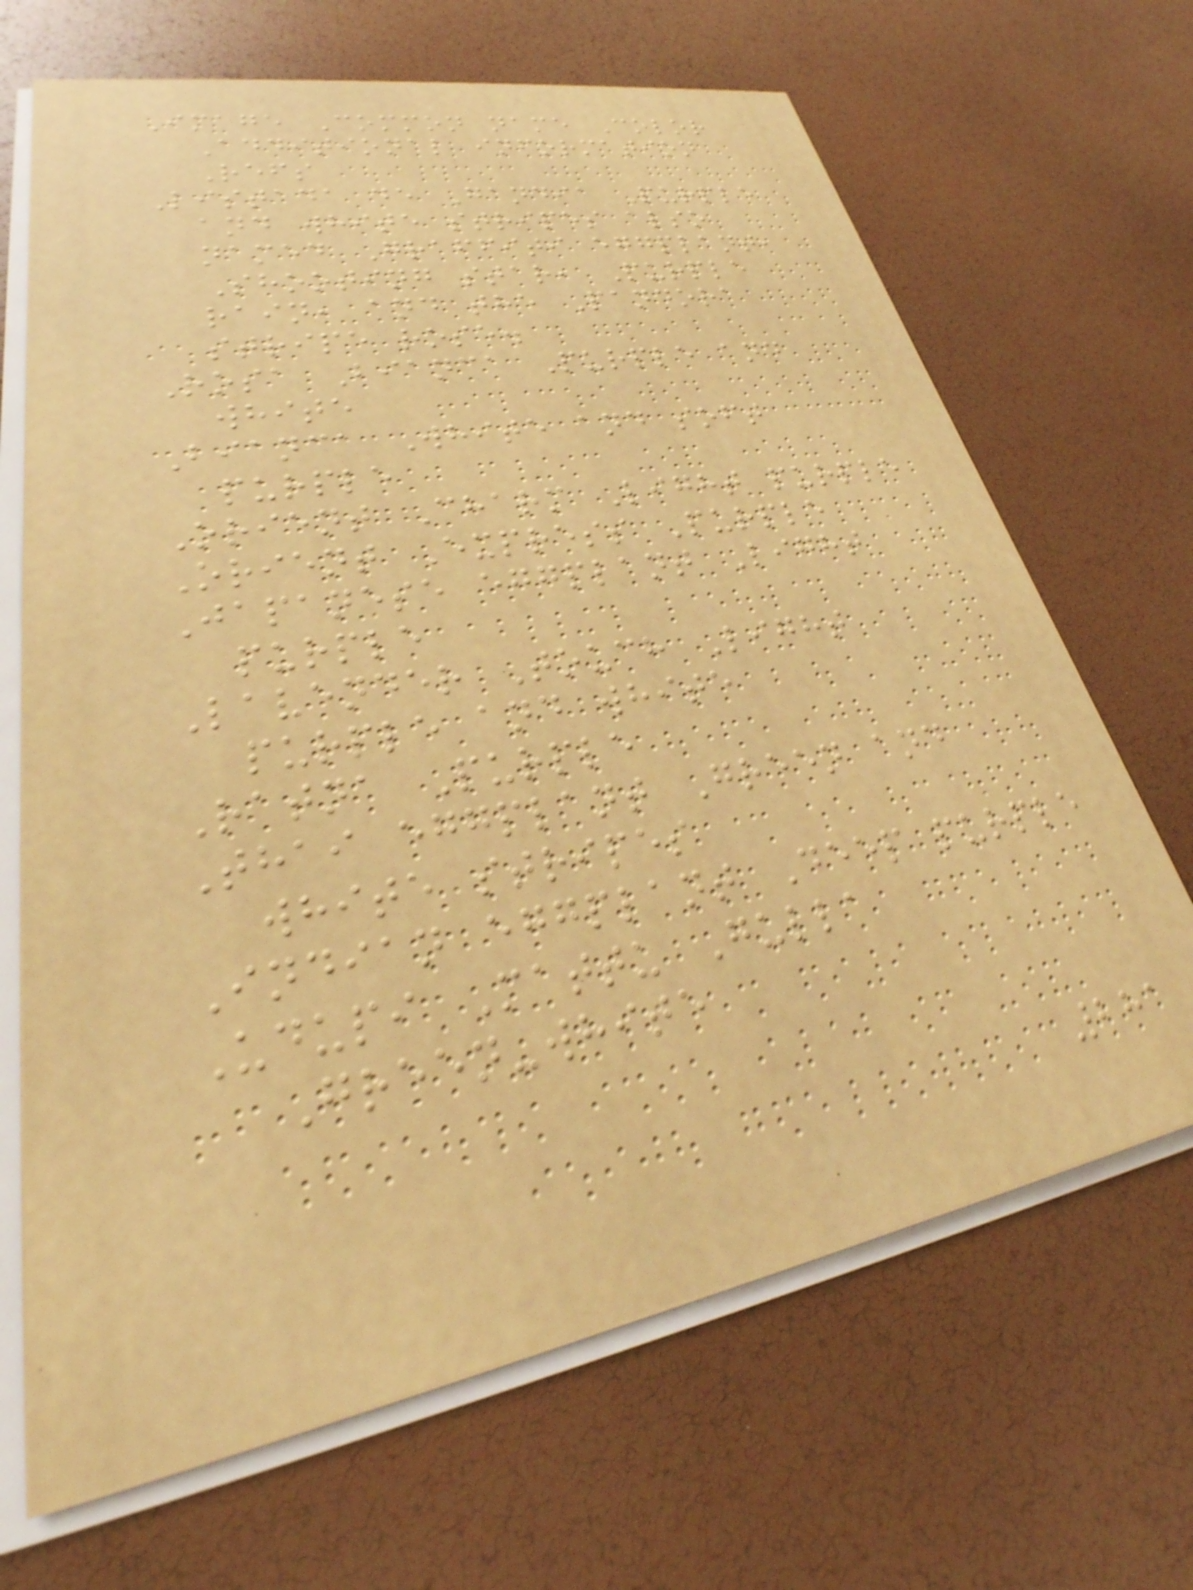Image Common name Color
Additional information
Refs
Listada de Gandia Purple
and white stripes also
named Graffiti eggplant,
Shooting star, Purple
rain, and the Pandora
stripe rose.
Rosa Bianca Purple and
white
Bianca White and soft
purple
Orient Charm Light purple
Orient Express Purple
Japanese eggplant Light
purple
Lavender Touch Light
purple and white
Ratna Purple
Thai eggplant Green and
white stripes
Indian eggplant Deep purple
Udupi Mattu Gulla
Green-white
281
